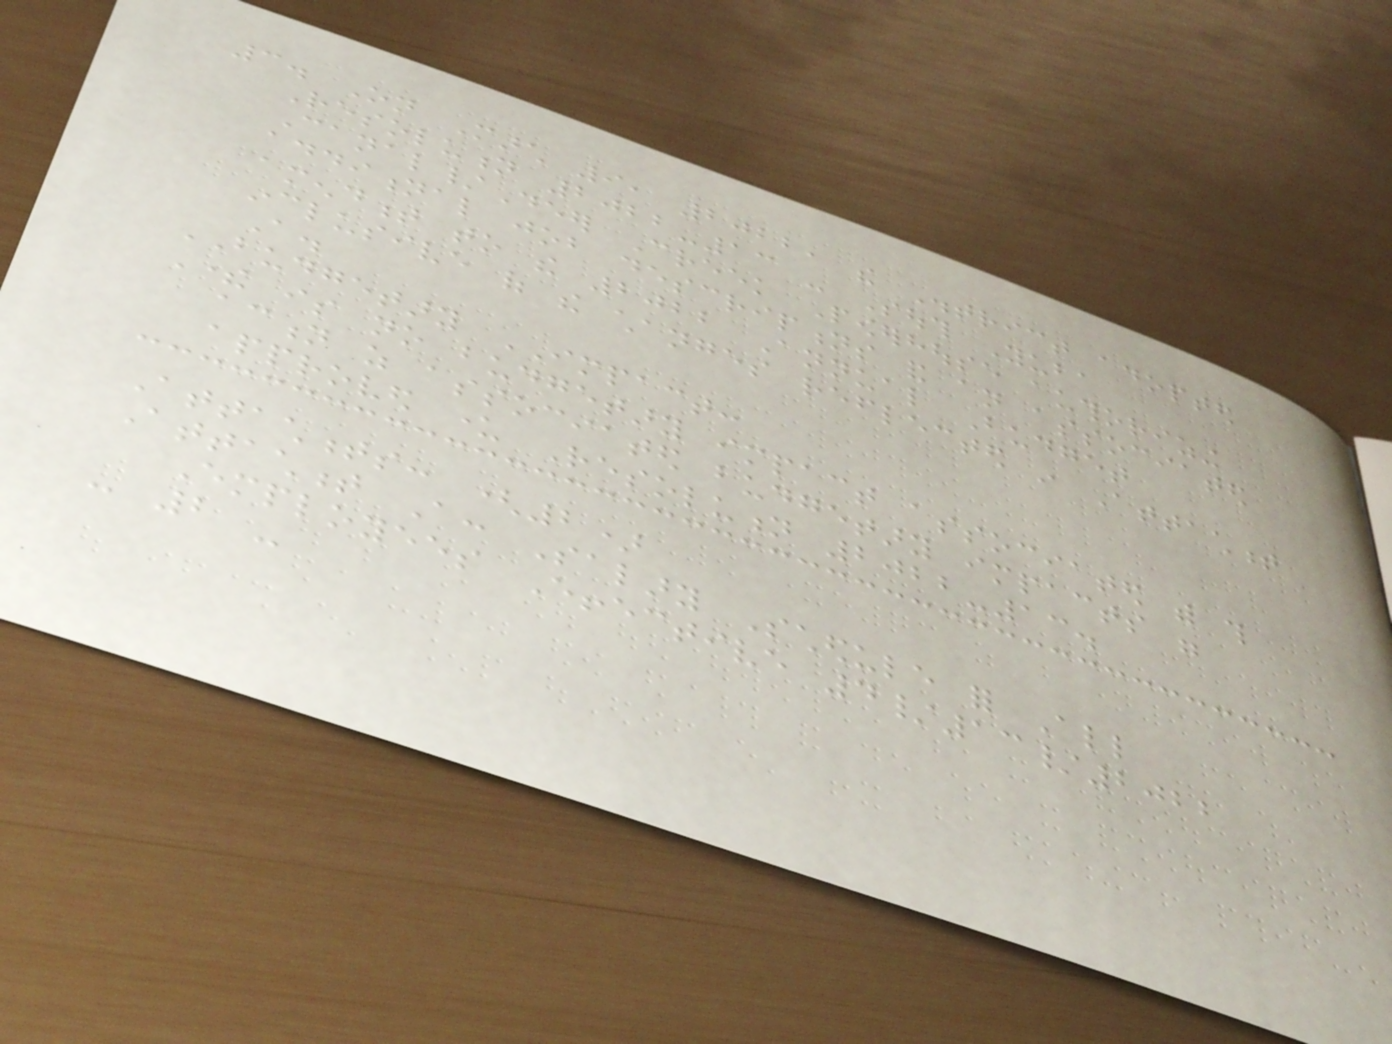3. On March 9, 2022, the District adopted
Resolution 2022-13 - South Yuba
Canal/Deer Creek Powerhouse authorizing
additional job descriptions and an associated
amendment to the 2022 Annual Budget
inclusive of the changes reflected in Attachment
A.
BUDGETARY IMPACT:
There is no budgetary impact associated with this
action as associated budgetary impacts were
approved under Resolution 2022-13.
Attachments: (2)
Attachment A: Salary Schedule for All
Employees Effective 4/13/2022
- 2 -
